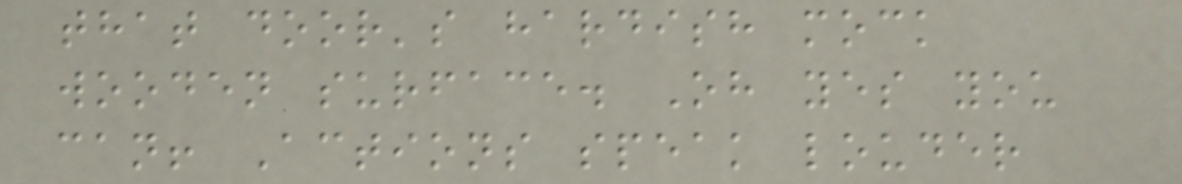that door's hardish mock
wooden surface. Oh yes you
can! Actions speak louder
